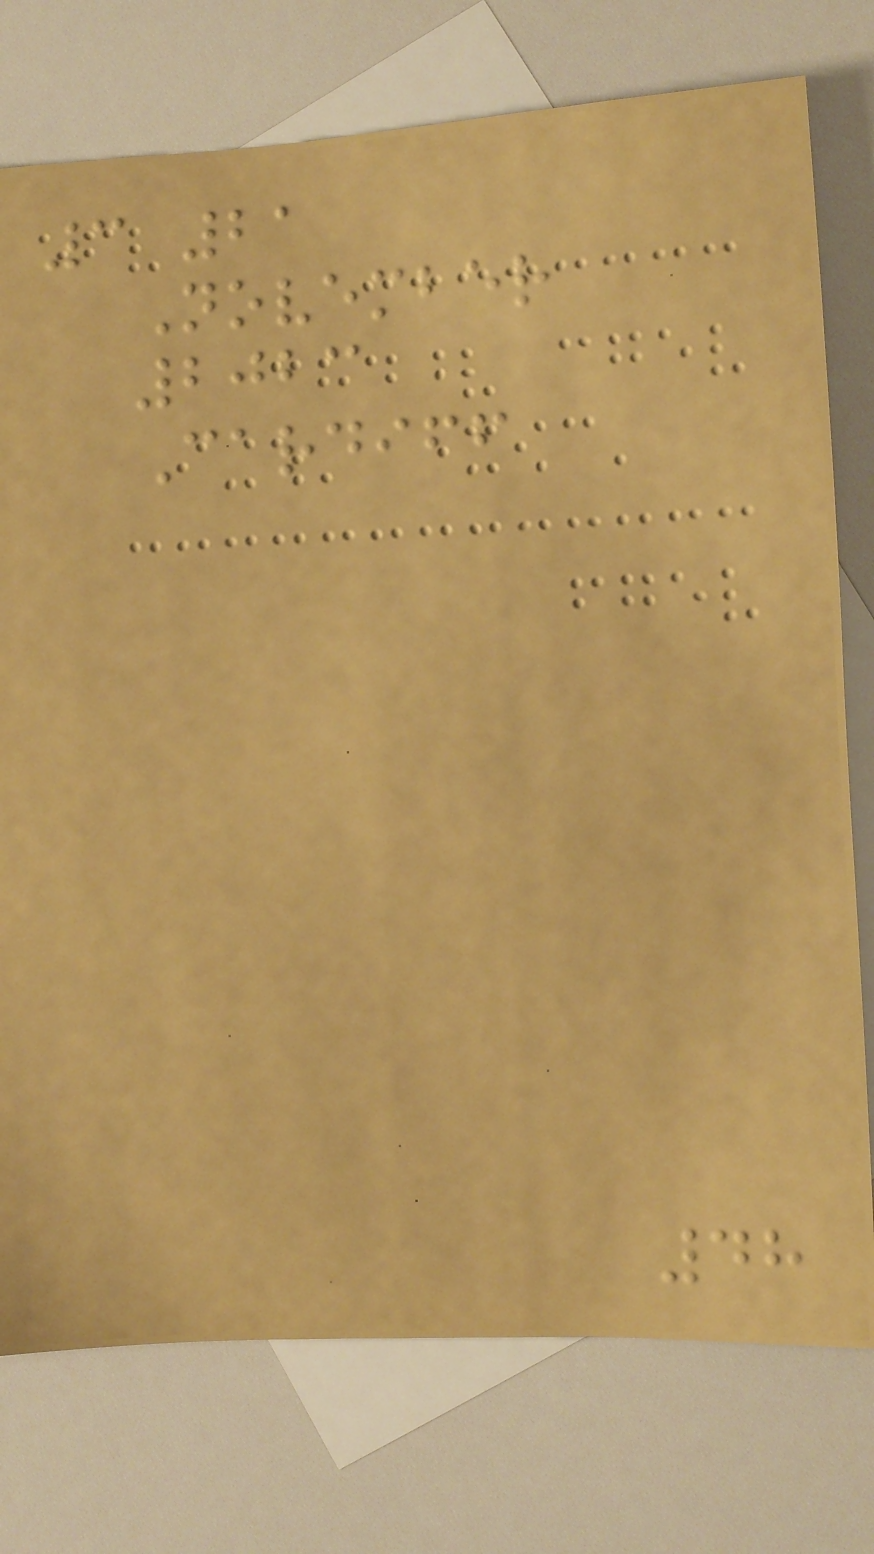3 21
November
2023
Cardiff
48
